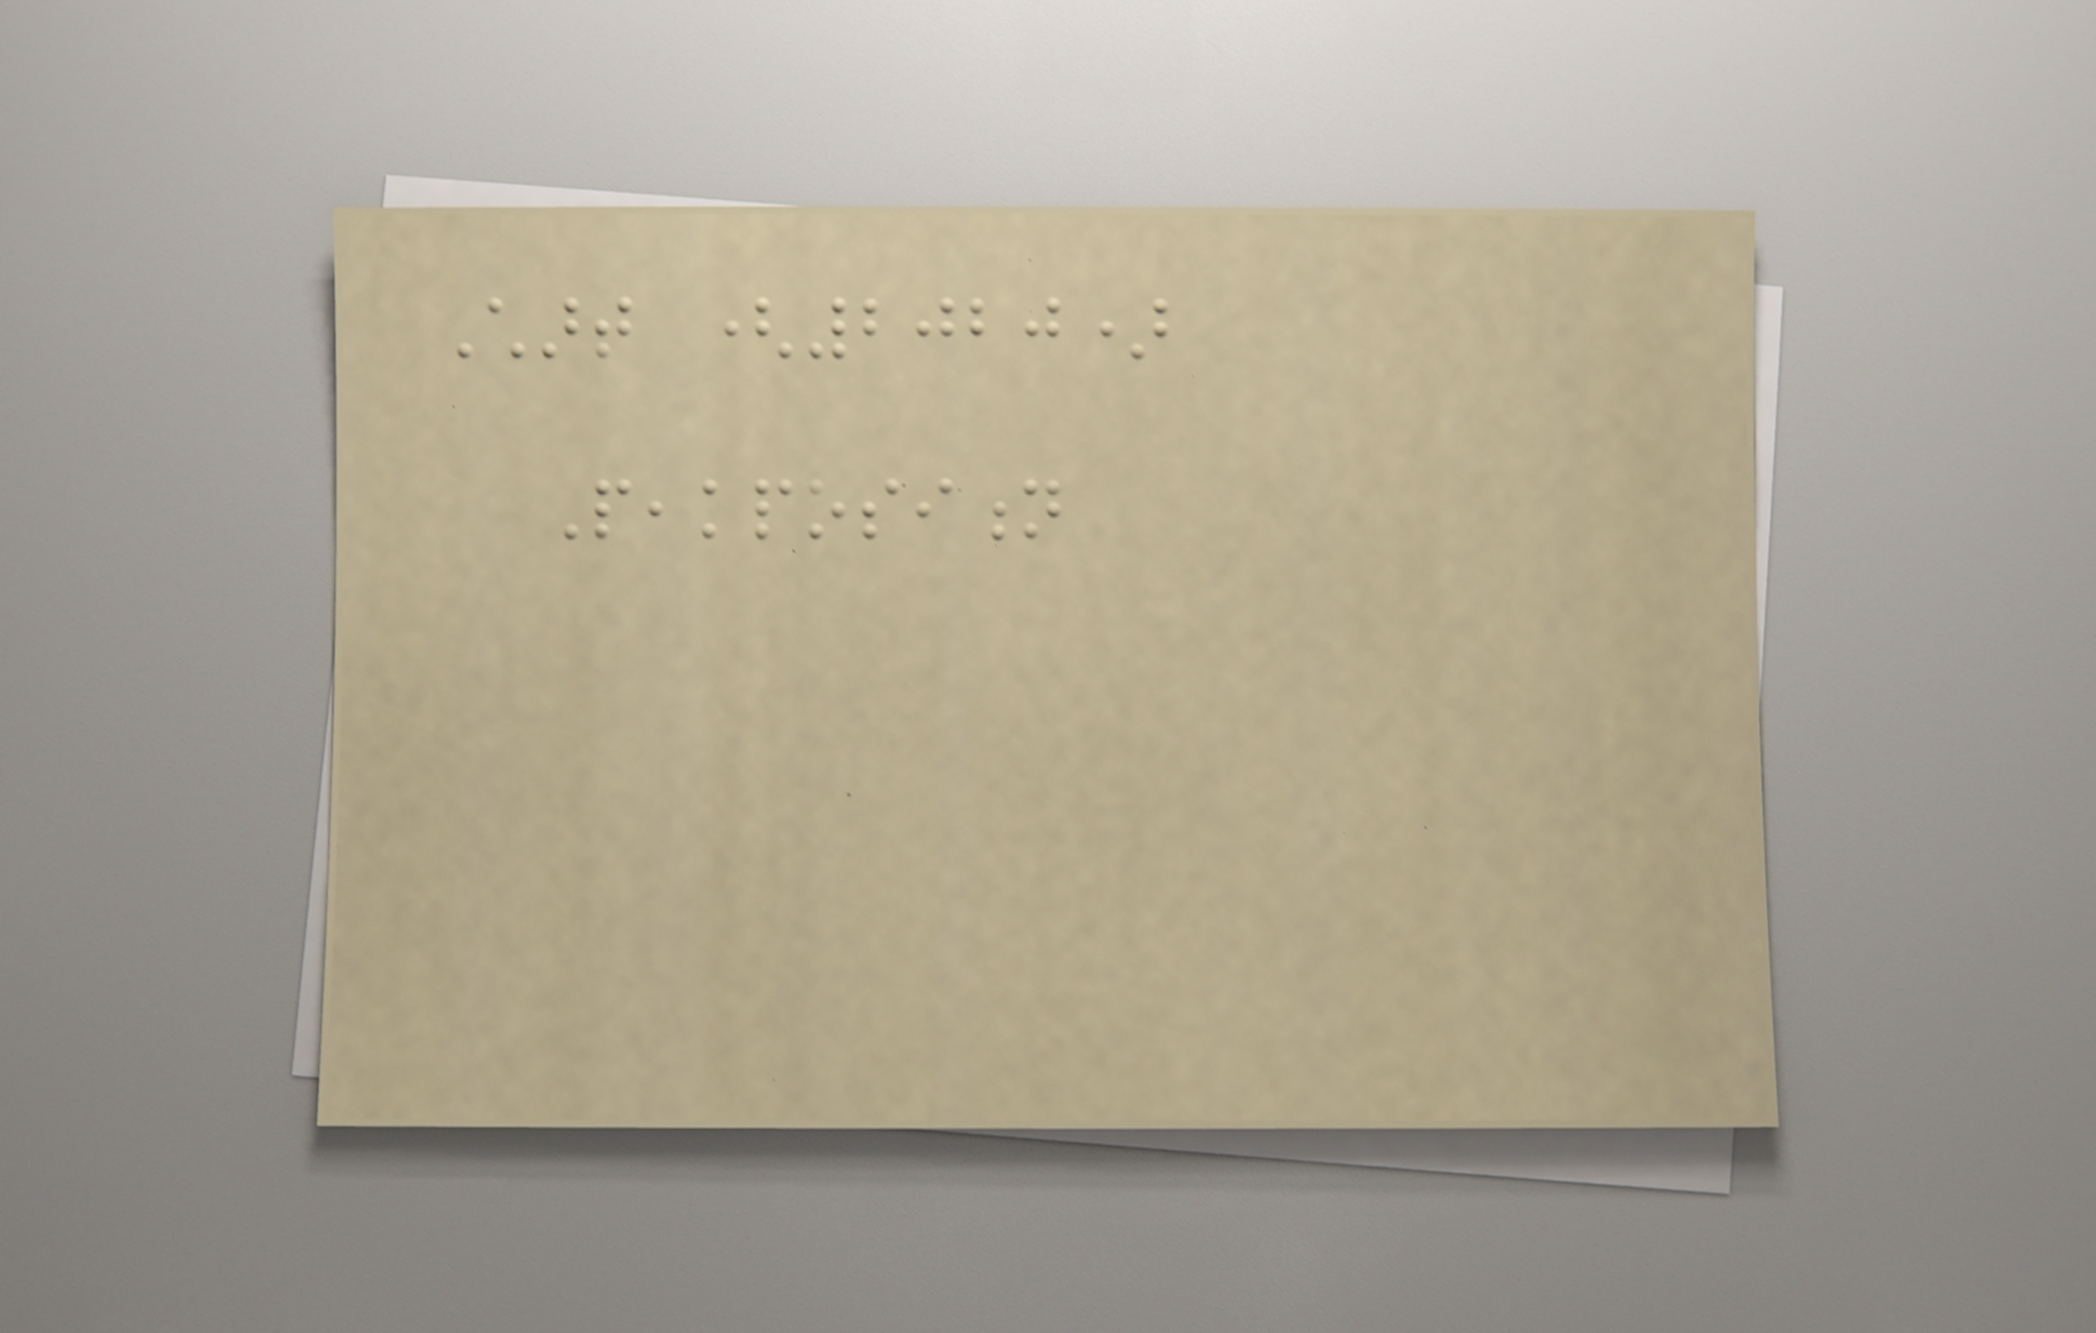Chart (2020)
Peakposition
